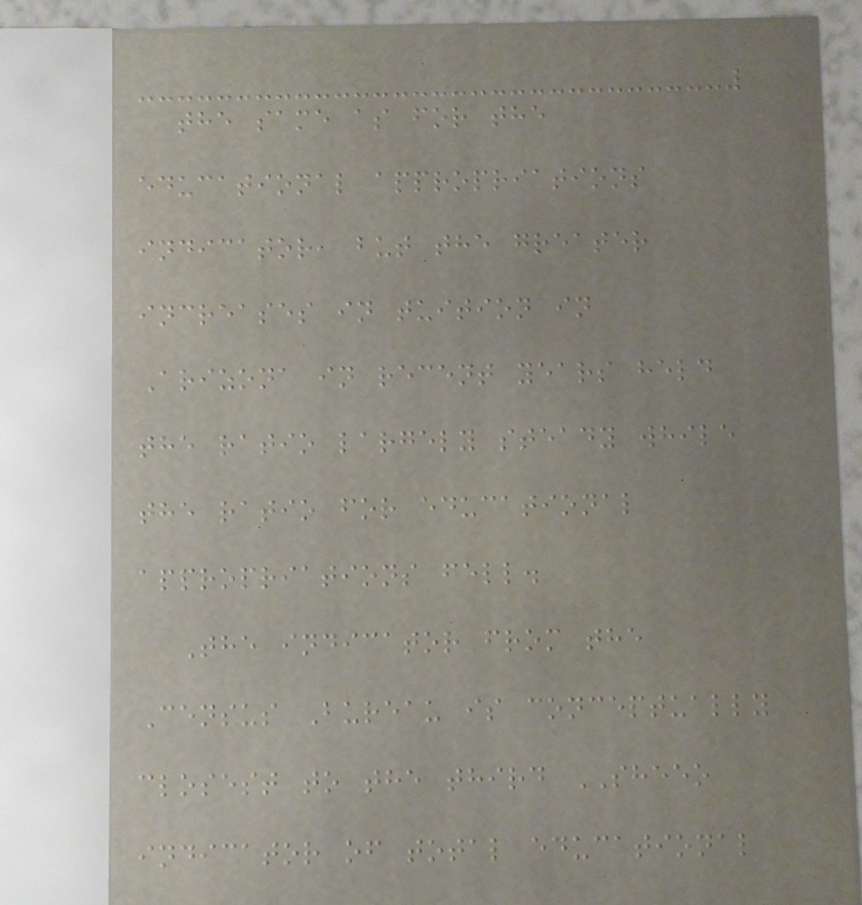the same as for the
educational appropriations
indicator, but the greater
increases in tuition in
Arizona in recent years held
the ratio largely steady while
the ratio for educational
appropriations fell.
The indicator from the
Census Bureau is conceptually
closest to the third SHEEO
indicator of total educational
